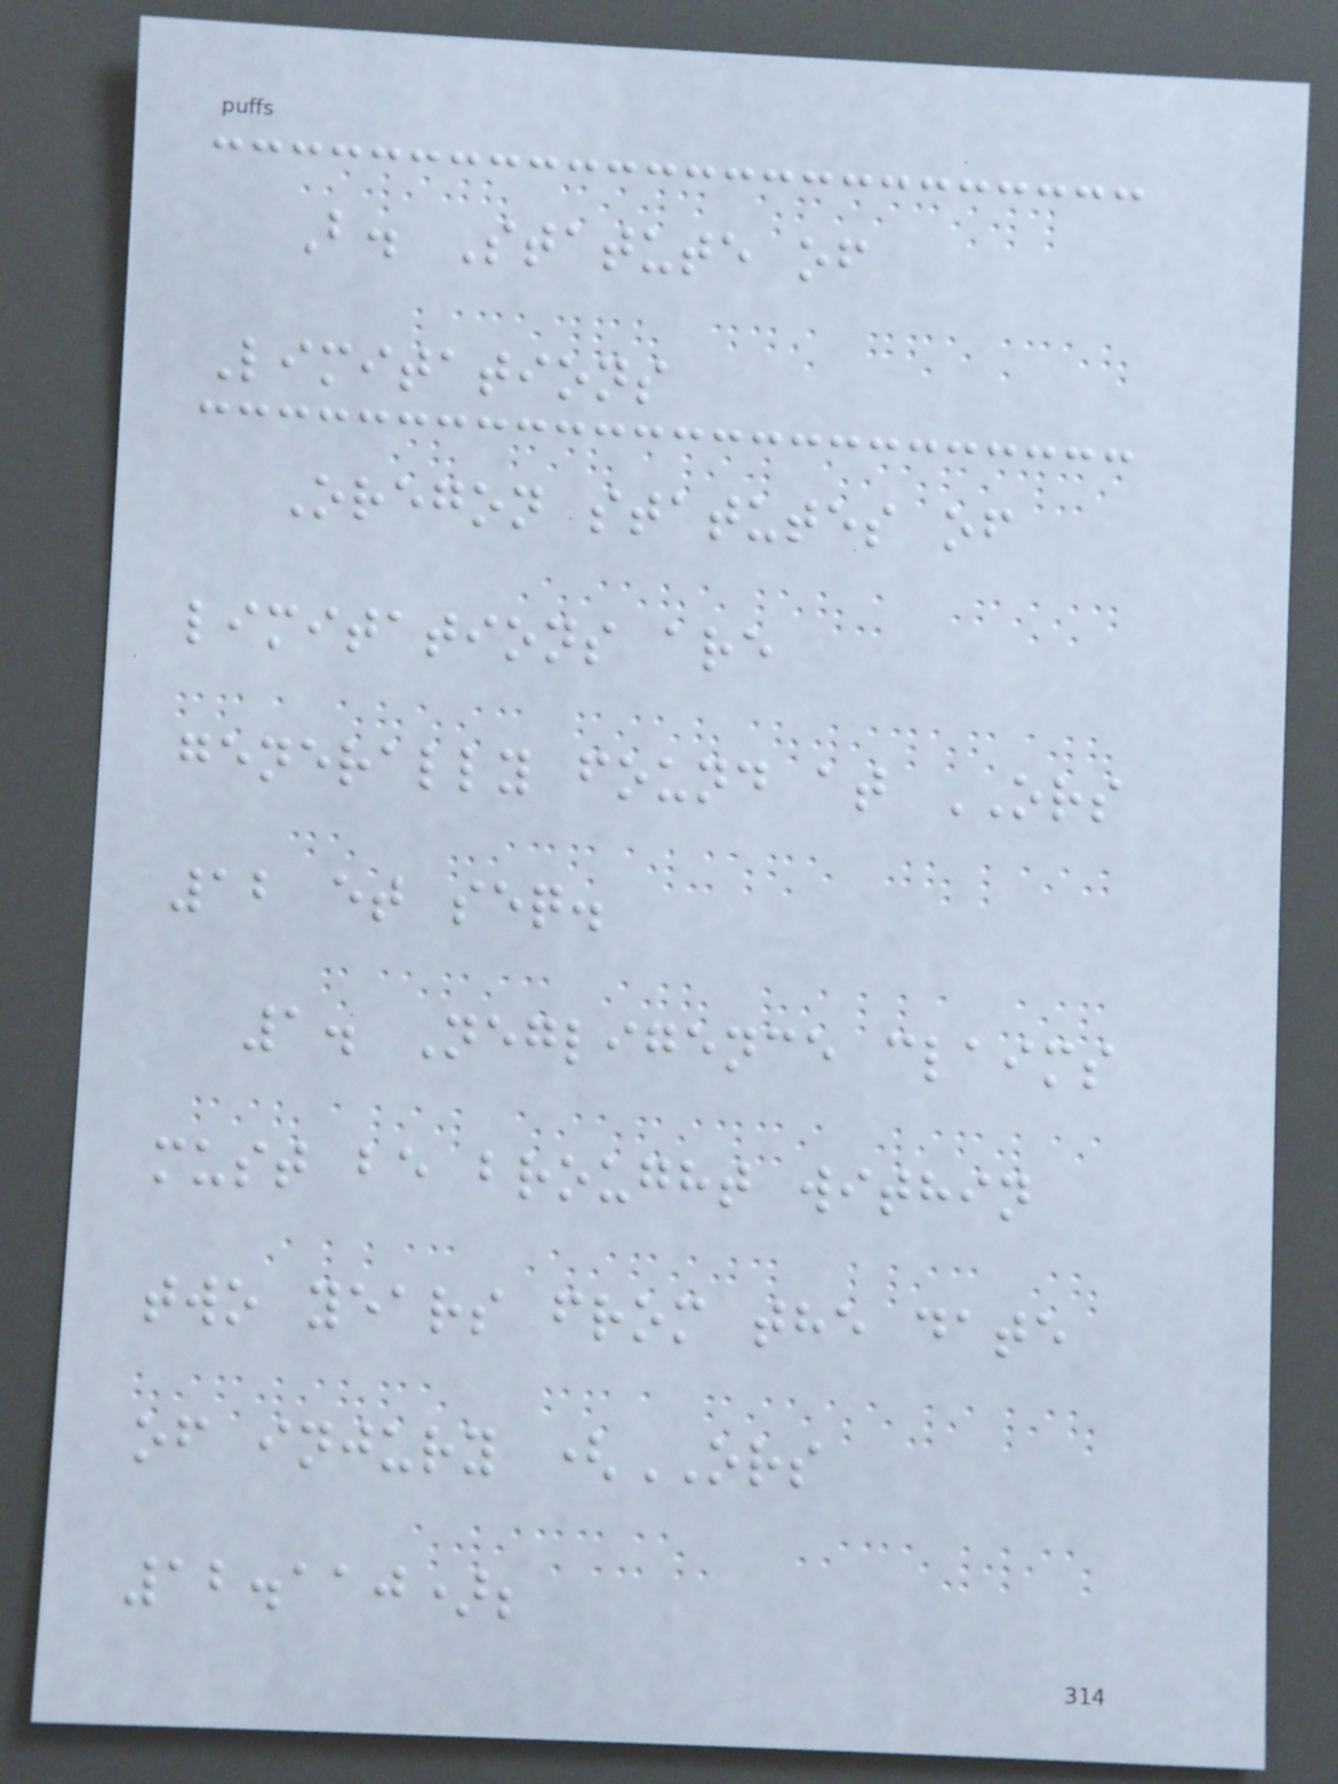B. Statute of
Limitations
Oregon statutes of
limitations are
generally found at ORS
12 et seq.
1. Negligence claims
must be brought within
two years from the date
of injury (ORS
12.110);
